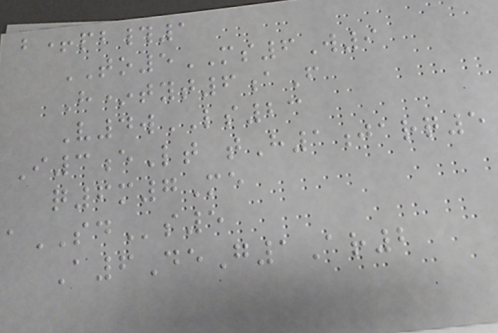b+pb#1
TO5MS6W9
H*tyt6aF
V4wLS23
I3eLt tH1jarq5
q6m7Me
aSDs5
A6DeG1Ar2
